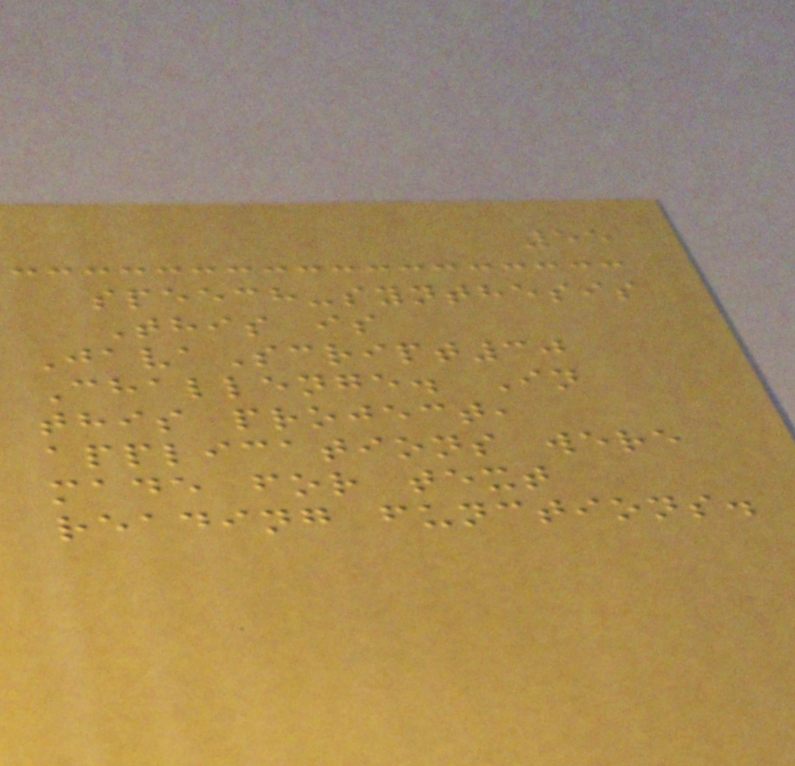55
speech-synthesis
This is
JavaScript30
Challenge. In
this project,
applications were
made for text
reading functions.
